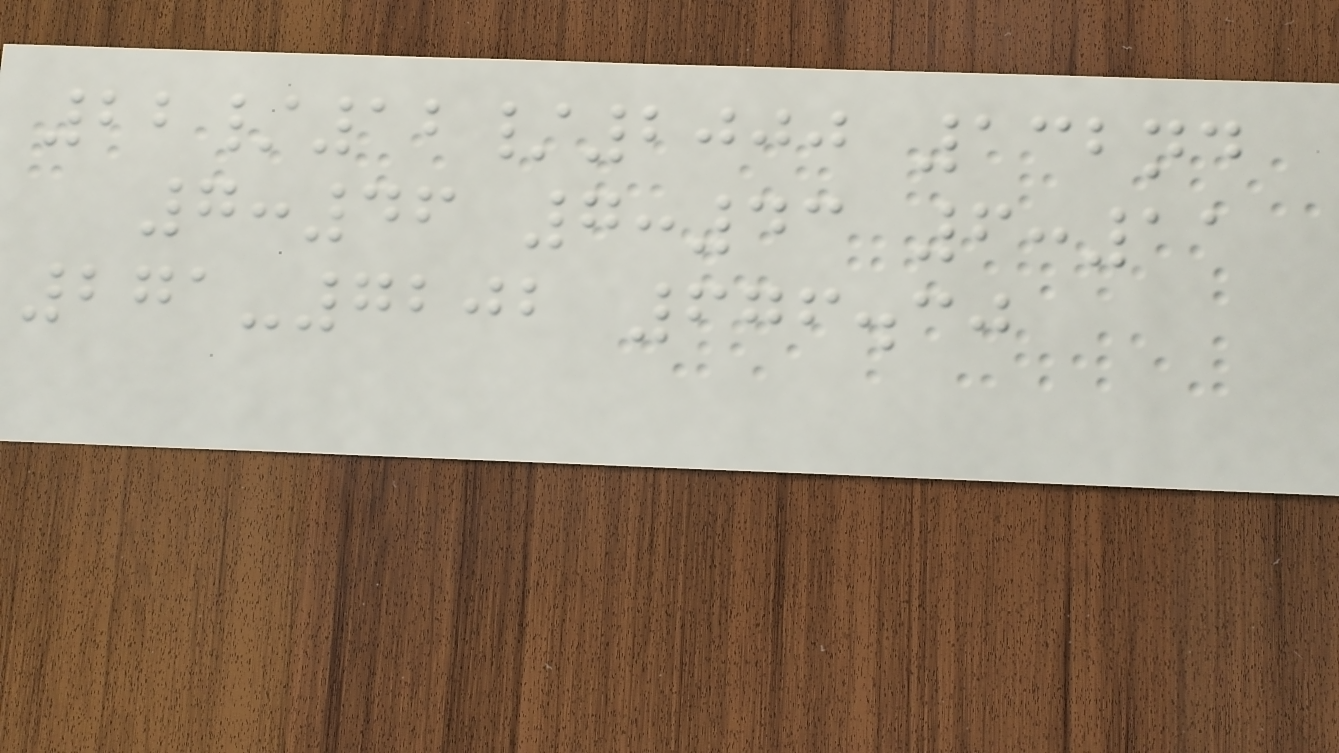22/12/2000 132nd
7:46 7:43 6:11
271-7202 676.30
